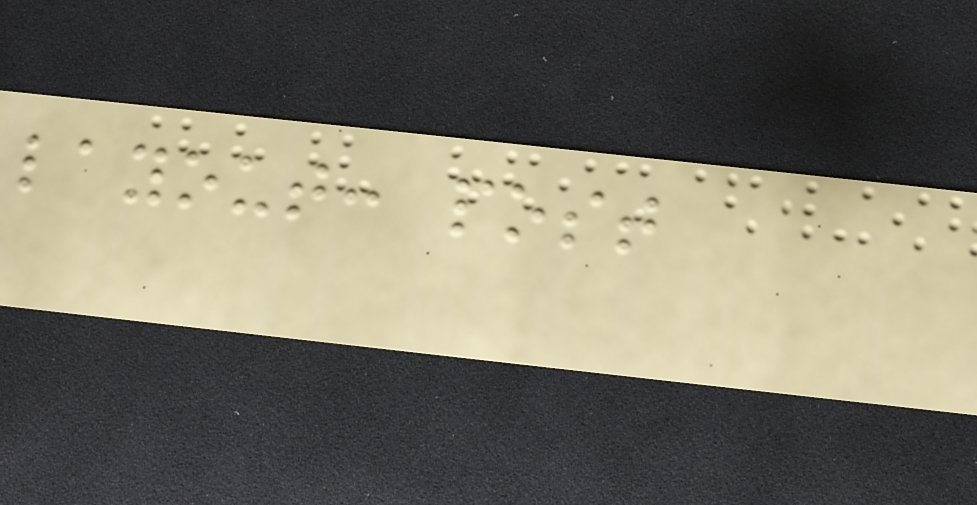layout: post
